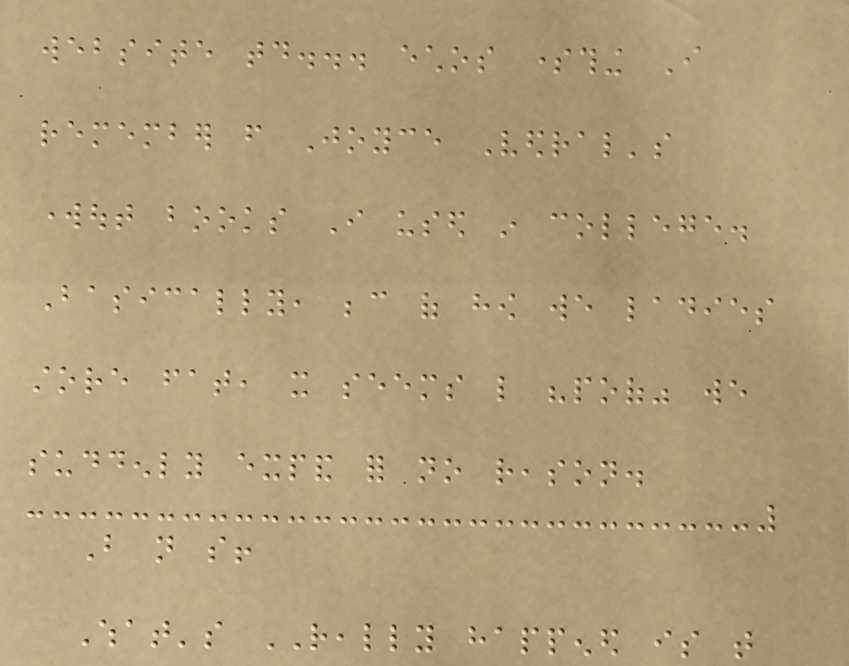website today... echos something I
remember from Joyce Vedral's
workout books I used in college.
Basically, because of how we ladies
store fat, it seems like "poof" we
suddenly expand for no reason.
But not so!
What's REALLY happened is that
